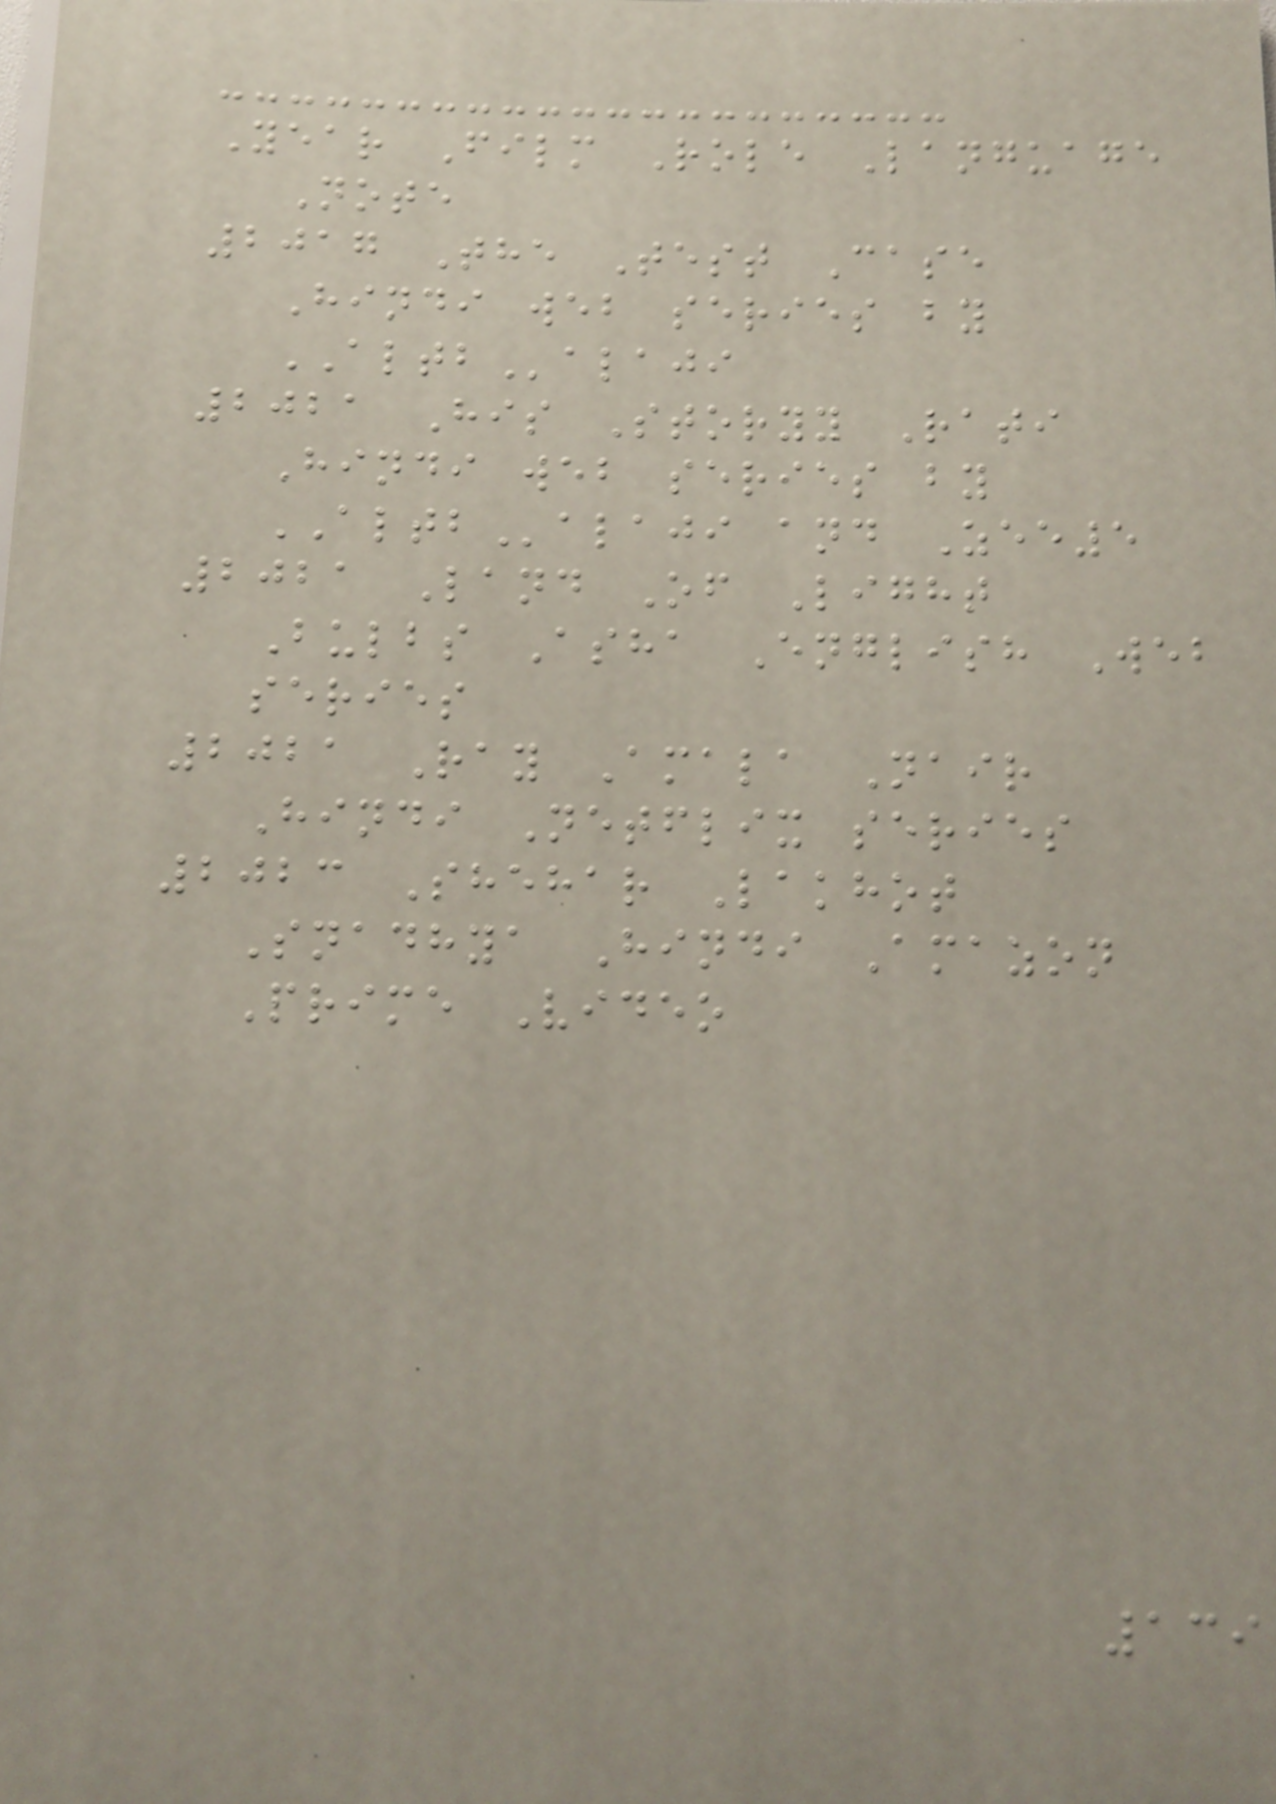Year Film Role Language
Note
2017 The Test Case
Hindi web series by
ALTBalaji
2021 His Storyy Rati
Hindi web series by
ALTBalaji and Zee5
2021 Land Of Light
Bulbs Asha English Web
series
2021 Ray Amala Nair
Hindi Netflix series
2023 Shehar Lakhot
Snadhya Hindi Amazon
Prime Video
139
